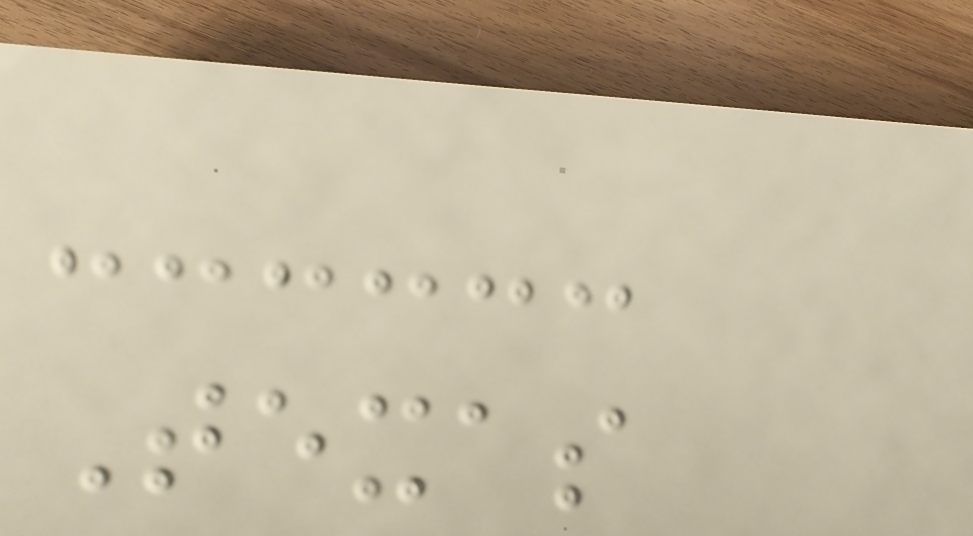Texas
